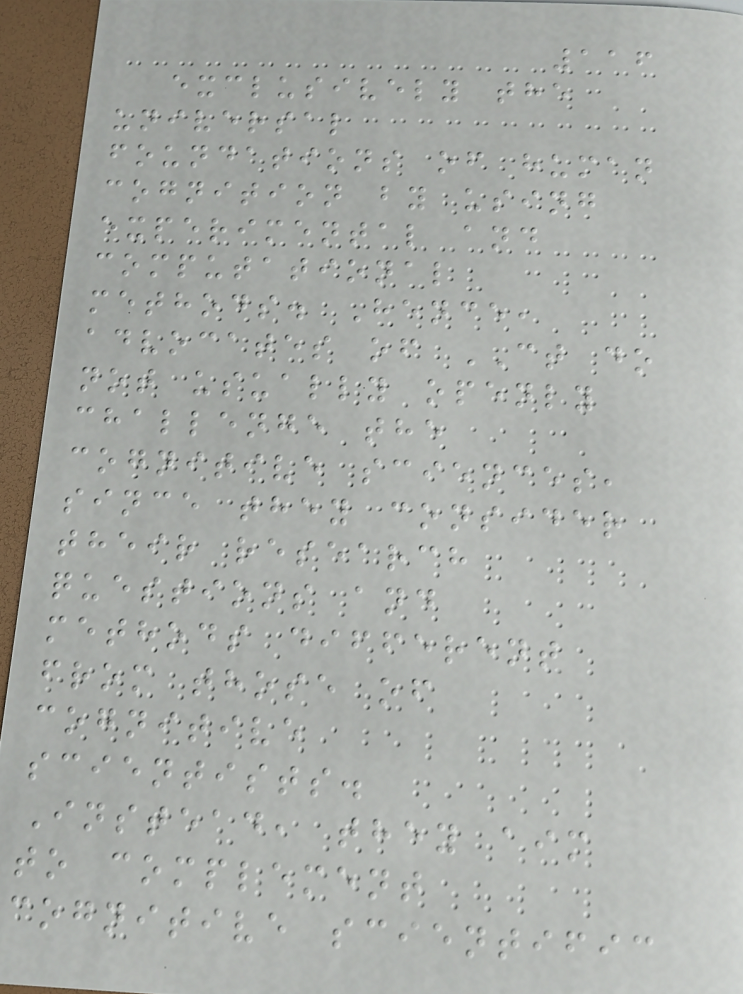116
exclusively the
universal
foundations of human
cognition by using
experimental and
computational
methods. Hence,
advocates of CT do
not usually openly
challenge the
cognitive sciences,
since they consider
their research
questions and
methods different
from those of
cognitive
scientists.
Instead, they aim
to complement
cognitive scientific
